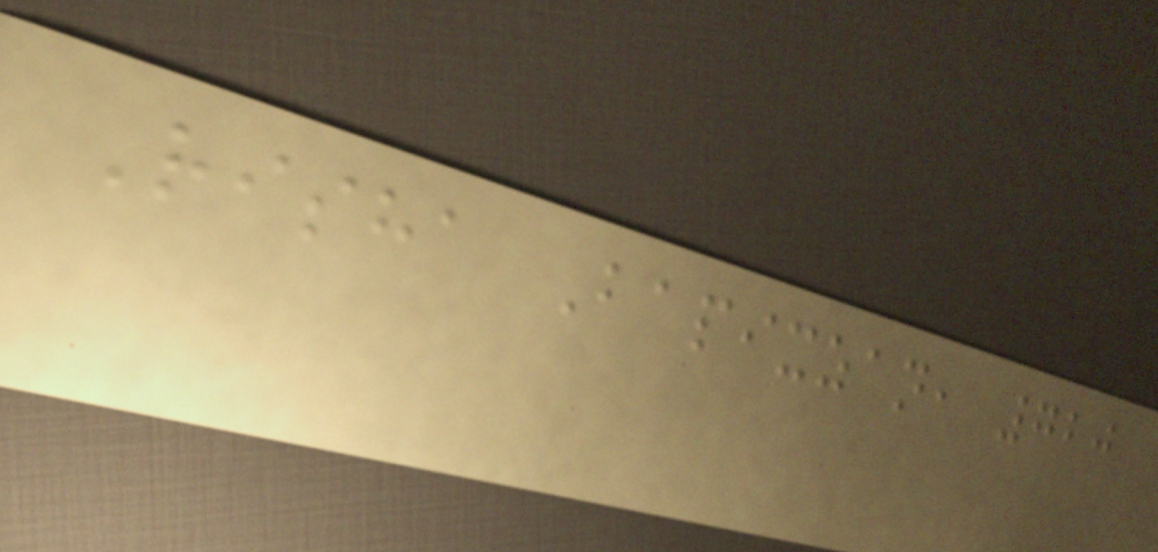Risha Bapixzan, 720
